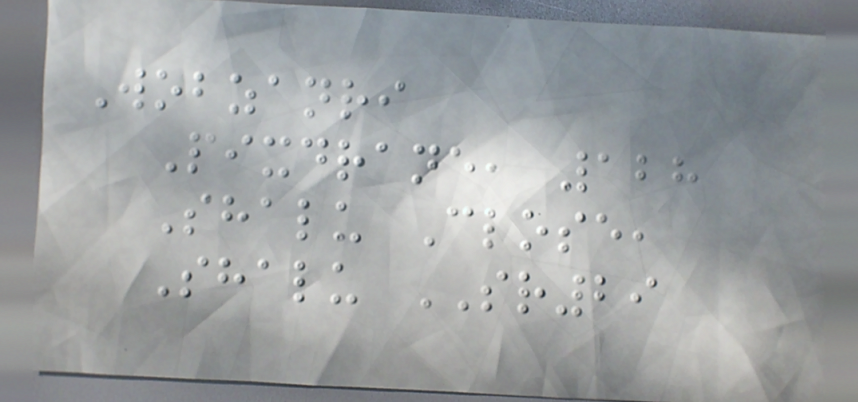Wobzanri
Pixdrane, 128
Shalu Close,
Shalu SR29
